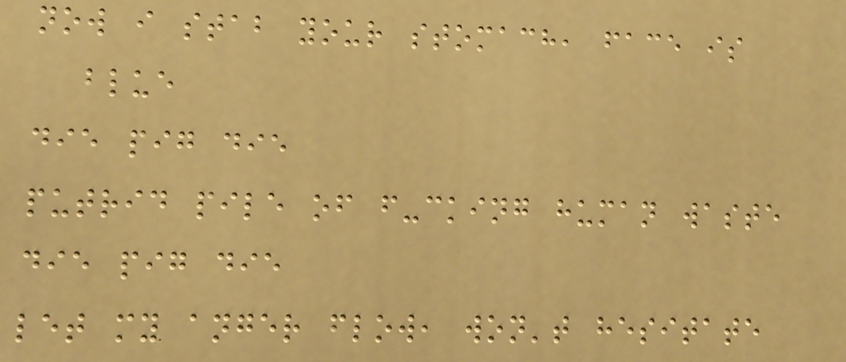now i stab your stomach, face is
blue
die pig die
putrid pile of f-cking human waste
die pig die
let my anger flow, won't hesitate
